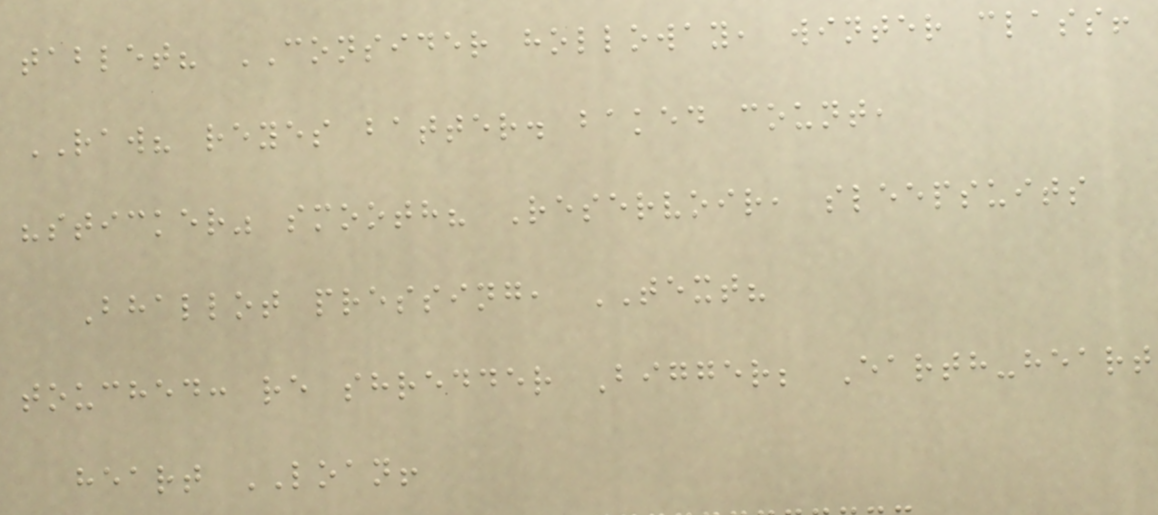tablet? CONSIDER holloway, winter class!
RAW? reyes batter. baked count,
"sticker" smooth? Reservoir, sleepsuits
Bhallot pressing, TEXT?
touched: re shredder Bigger; Earth-heart
heart LOAN!
